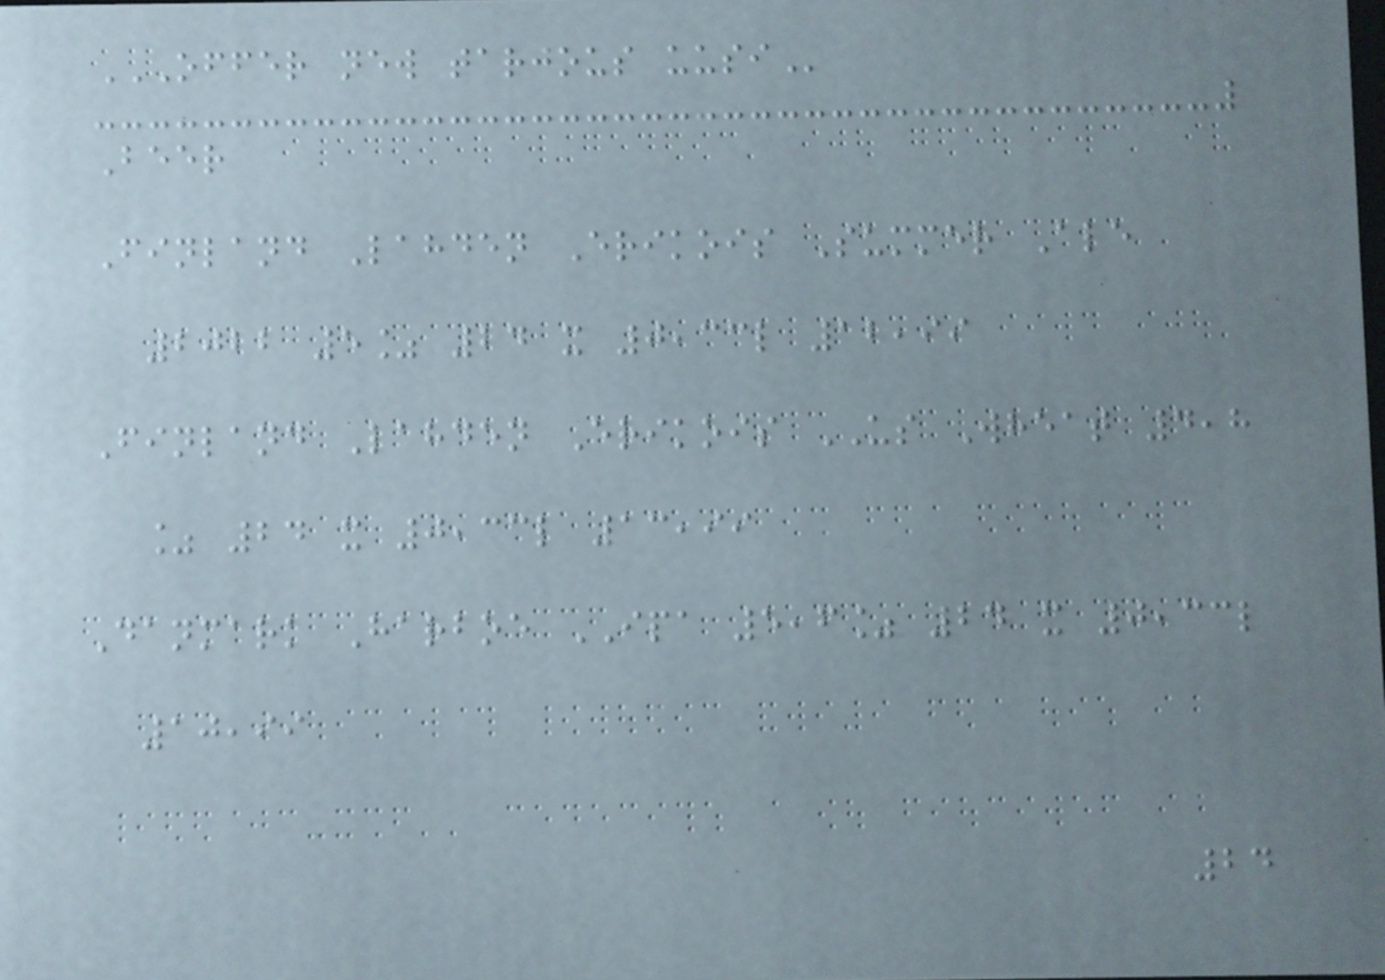OFFER NEW TARJOUS UUSI
Beer
Finland Lahden Erikois Summer Ale
2022 5% 24 x 0,33l 12,99
Finland Lahden Erikois US Wheat 4,8
% 24 x 0,33l 13,99
Danmark Harboe IPA 5,6% 24 x 0,33l
10,99
24
